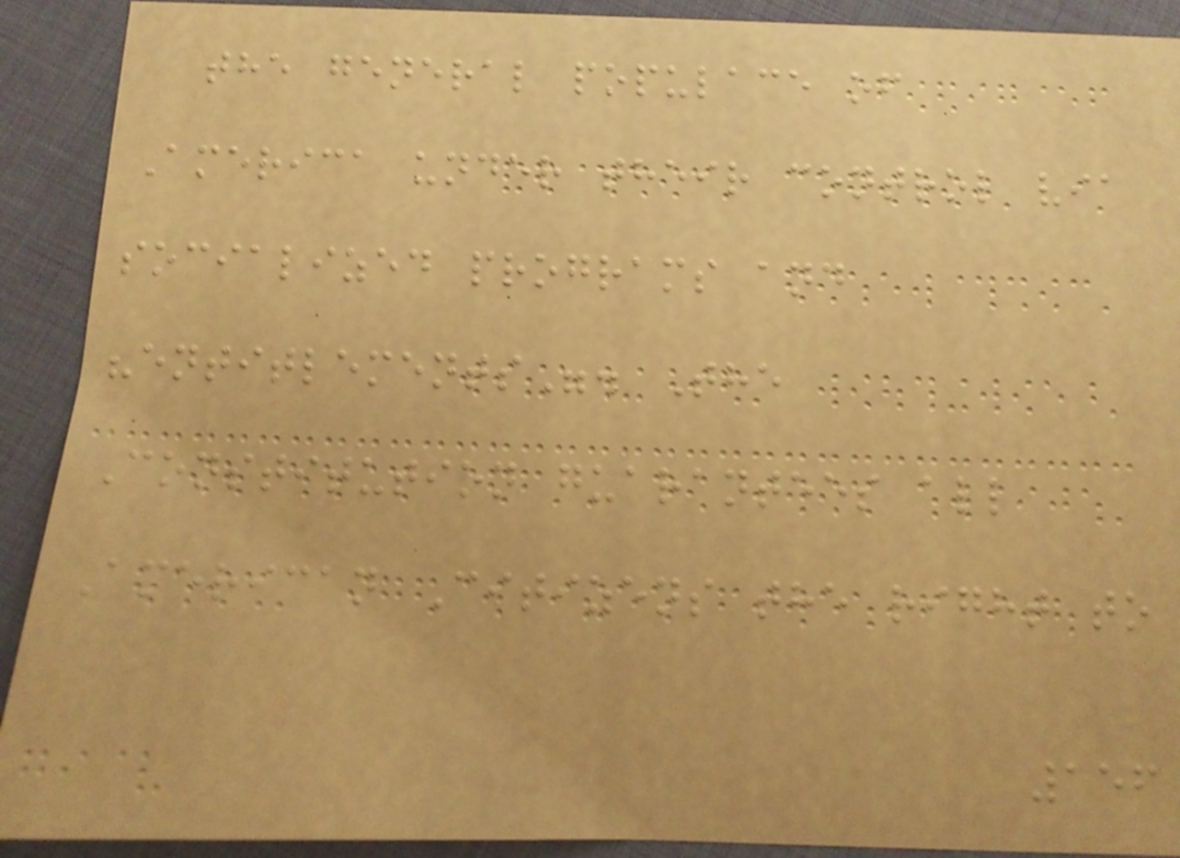the general populace of
America under their control via
socialized programs and
"entitlements". The
Constitution guarantees all
American Citizens the right to
156
